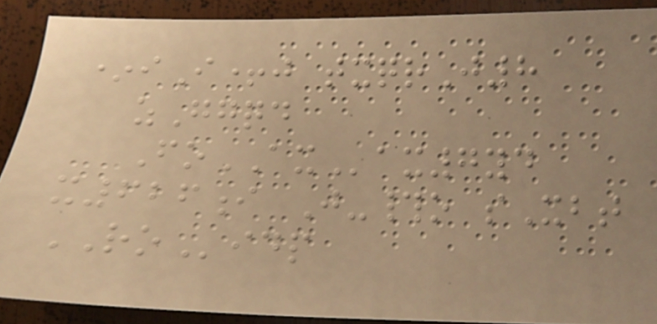*iI+j txqrJ8
zGgqd
FoAXax7yd
x626i J-#o sXbt
ROidp
